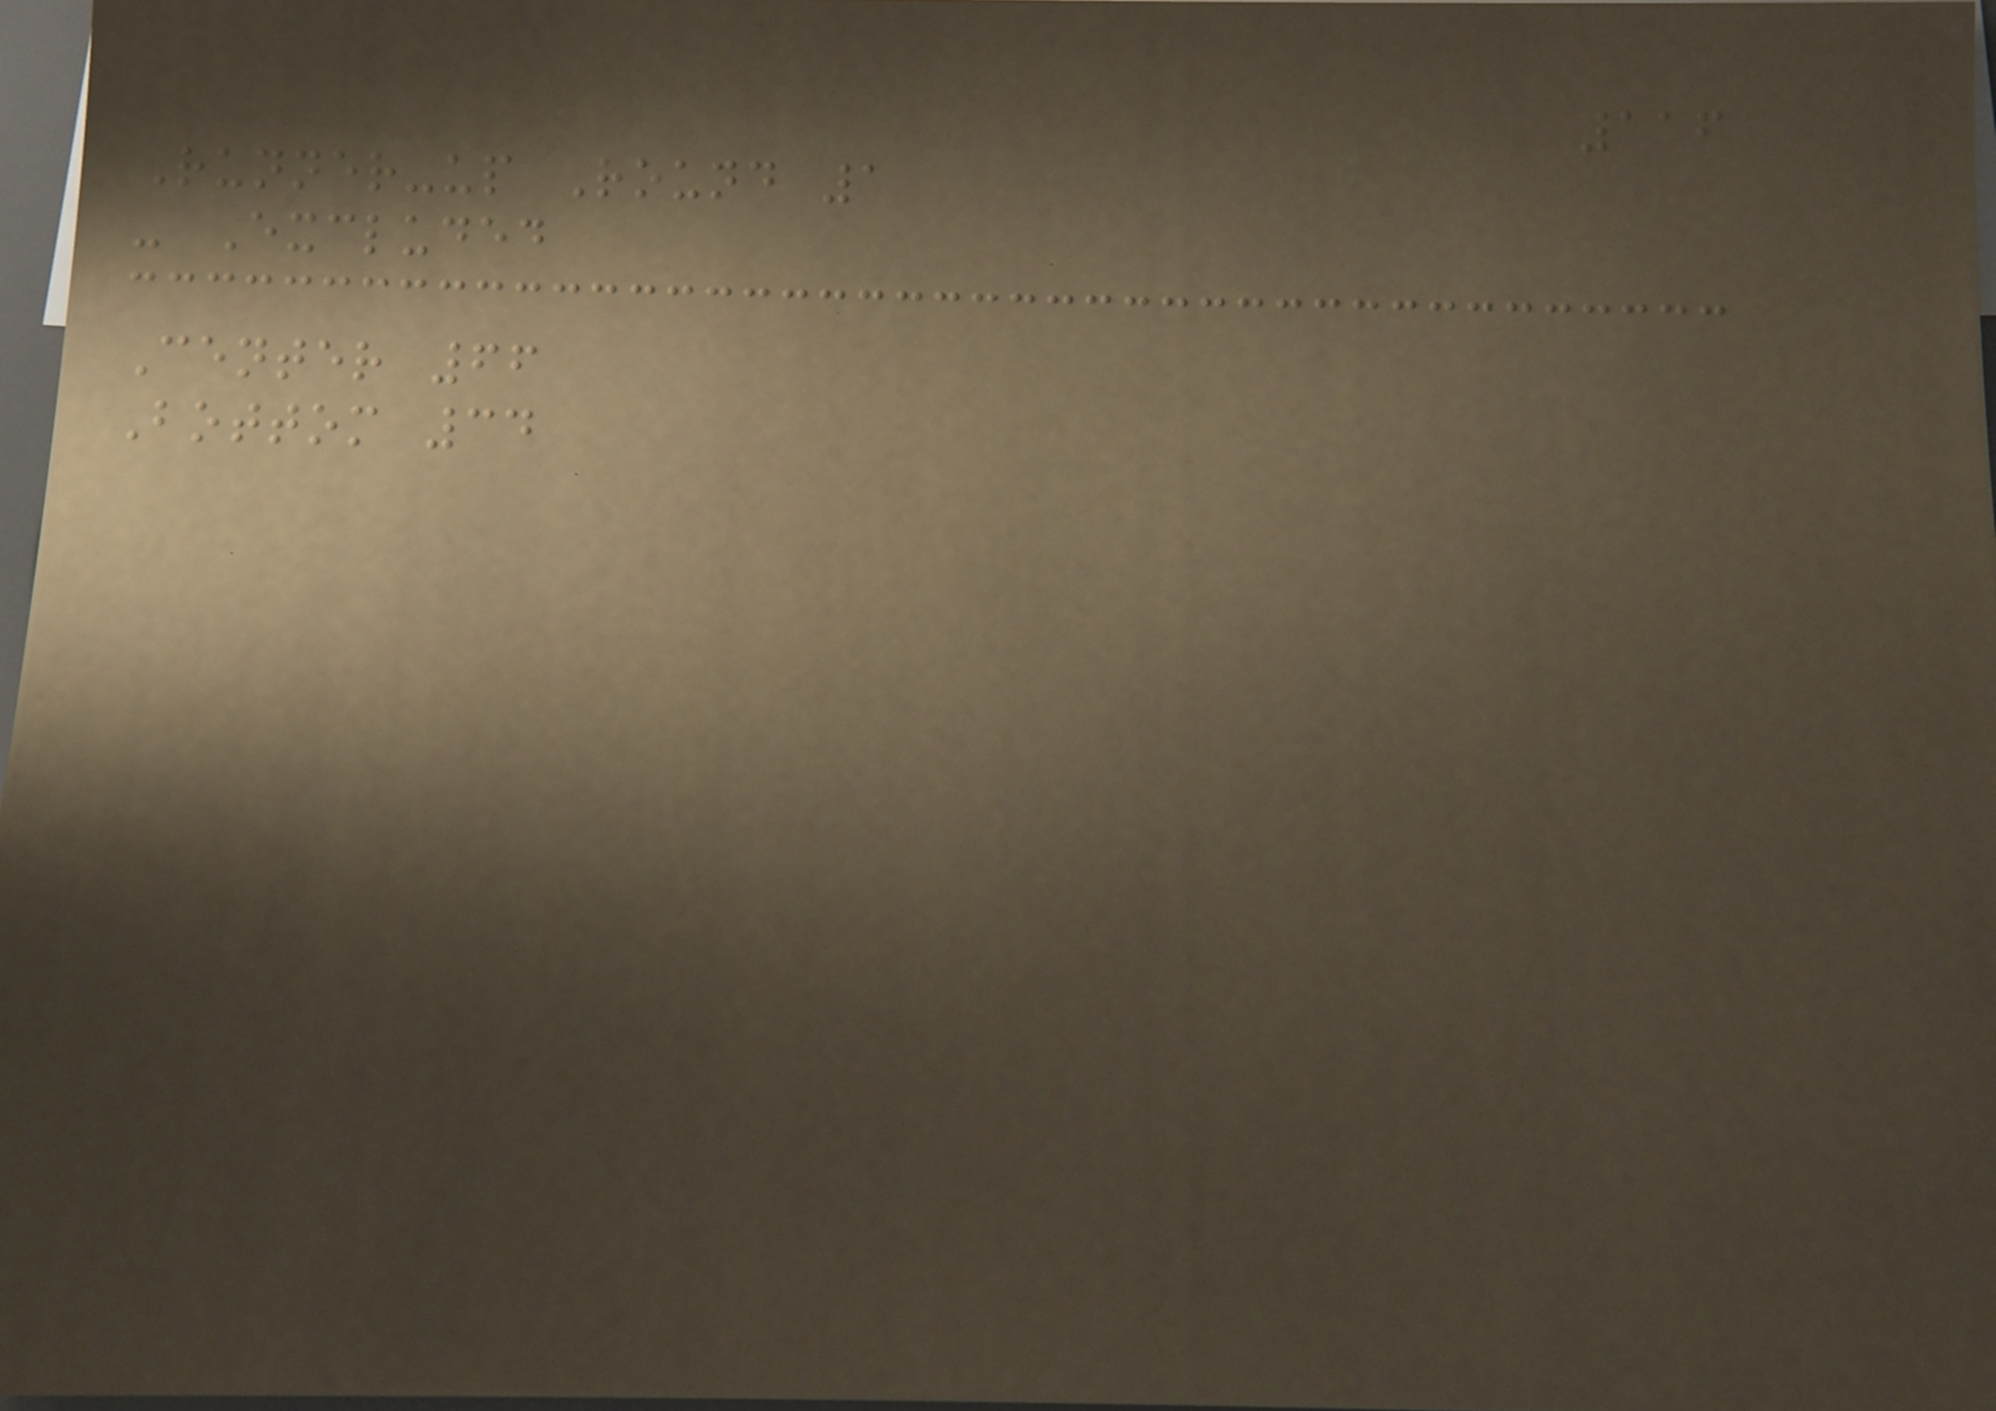116
Runner-up Round 1
- Excluded
Center 66
Bottom 34
